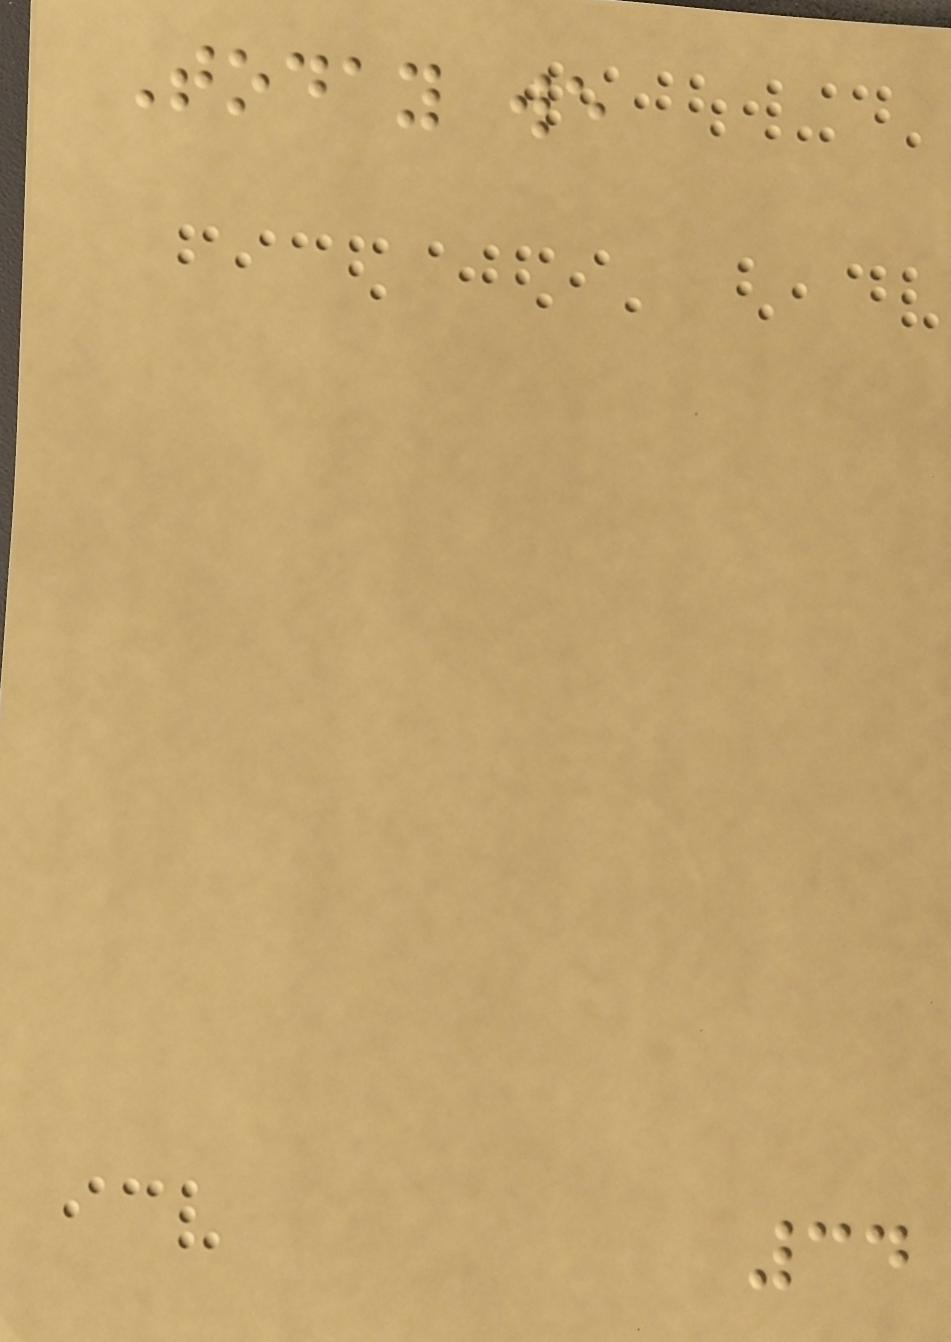Today we
34
